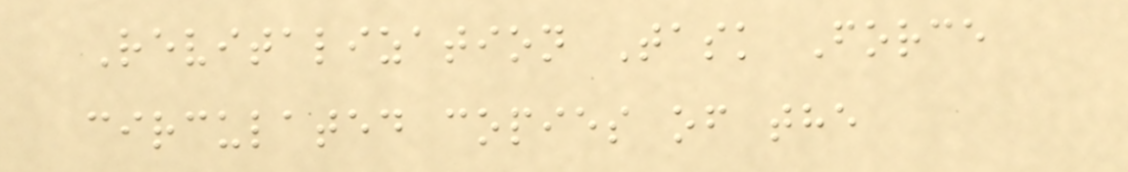Revitalization Task Force
circulated copies of the
